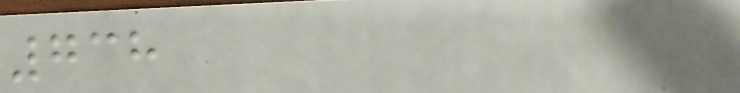738
